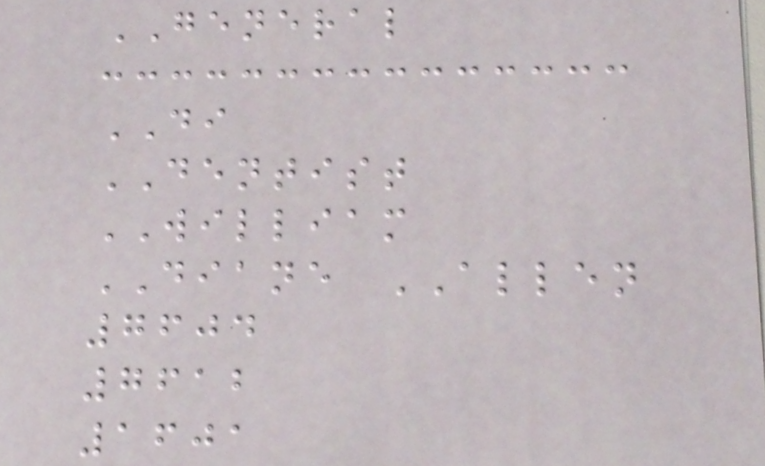GENERAL
DI
DENTIST
WILLIAM
DIANE ALLEN
7604
7612
1601
